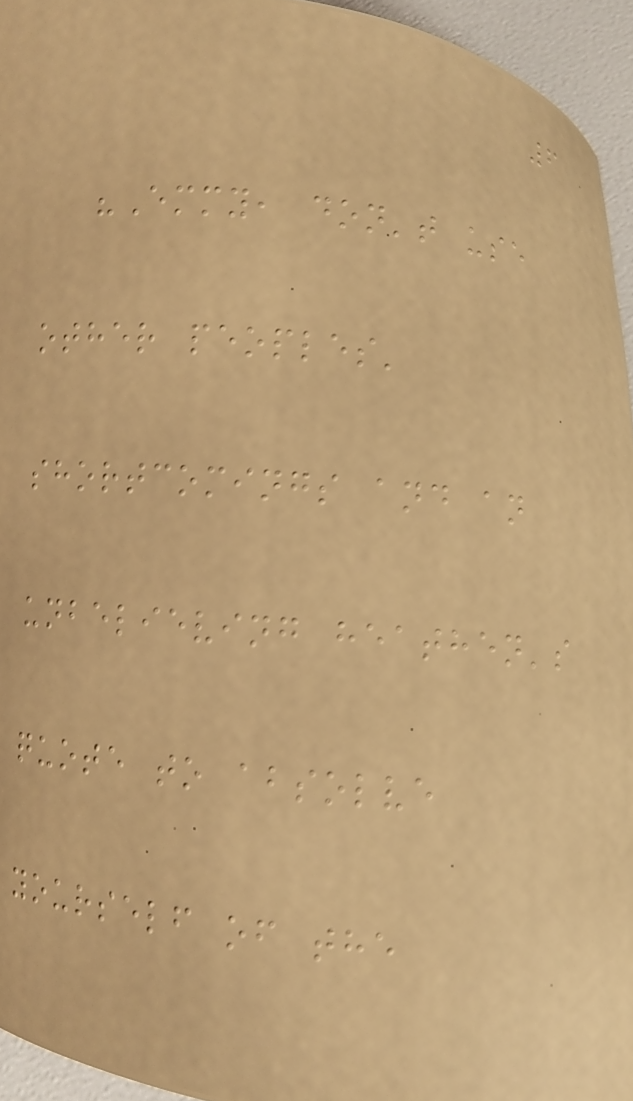6
"Emmy, don't use
other peoples'
shortcomings and an
unbelieving heathen's
quote to absolve
yourself of the
